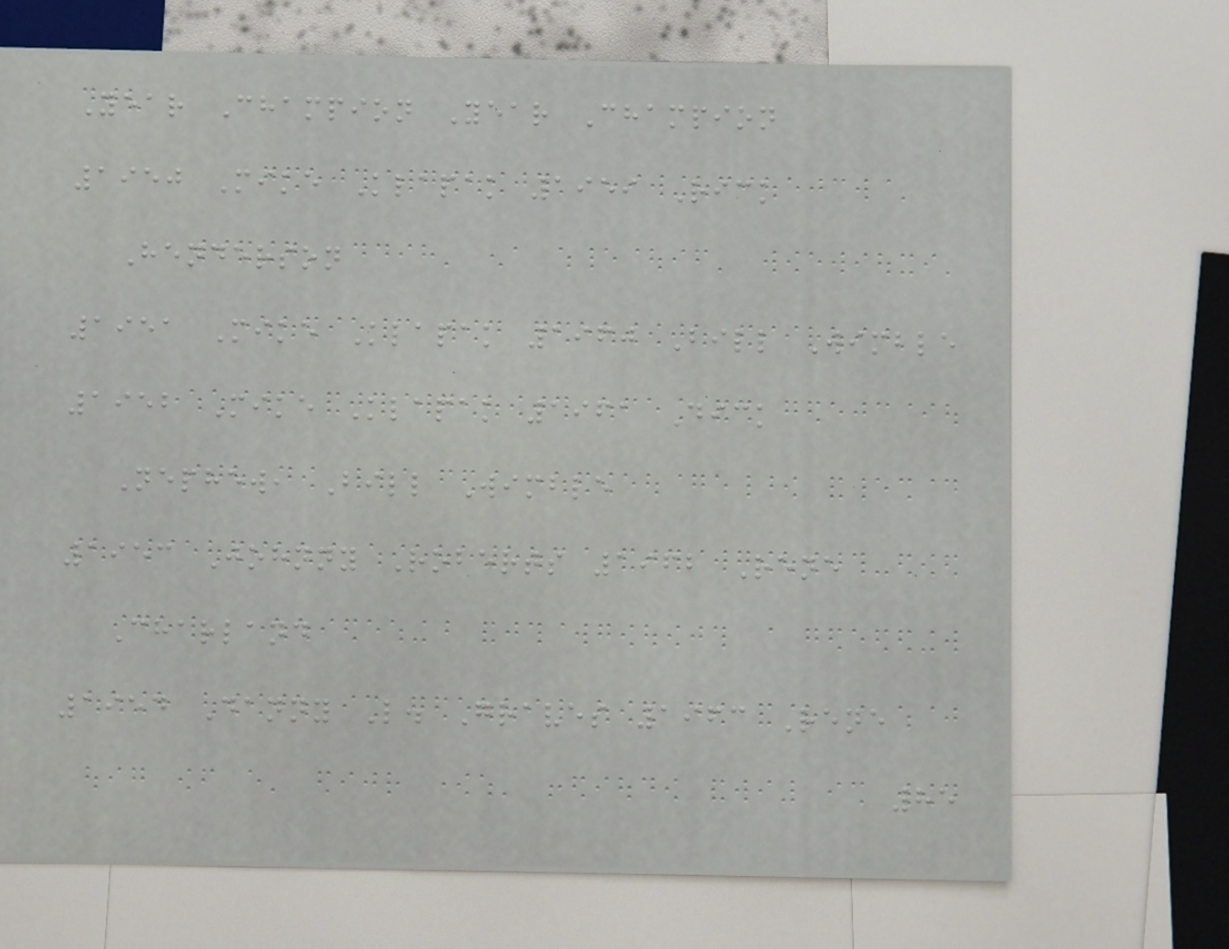Year Champion Year Champion
1950 Mike Klapak 1959 Rick
Henderson
1951 Mike Klapak 1960 Bill Wimble
1952 Mike Klapak 1961 Dick
Nephew, Bill Wimble
1953 Johnny Roberts 1962 Rene
Charland
1954 Danny L. Graves 1963 Rene
85
